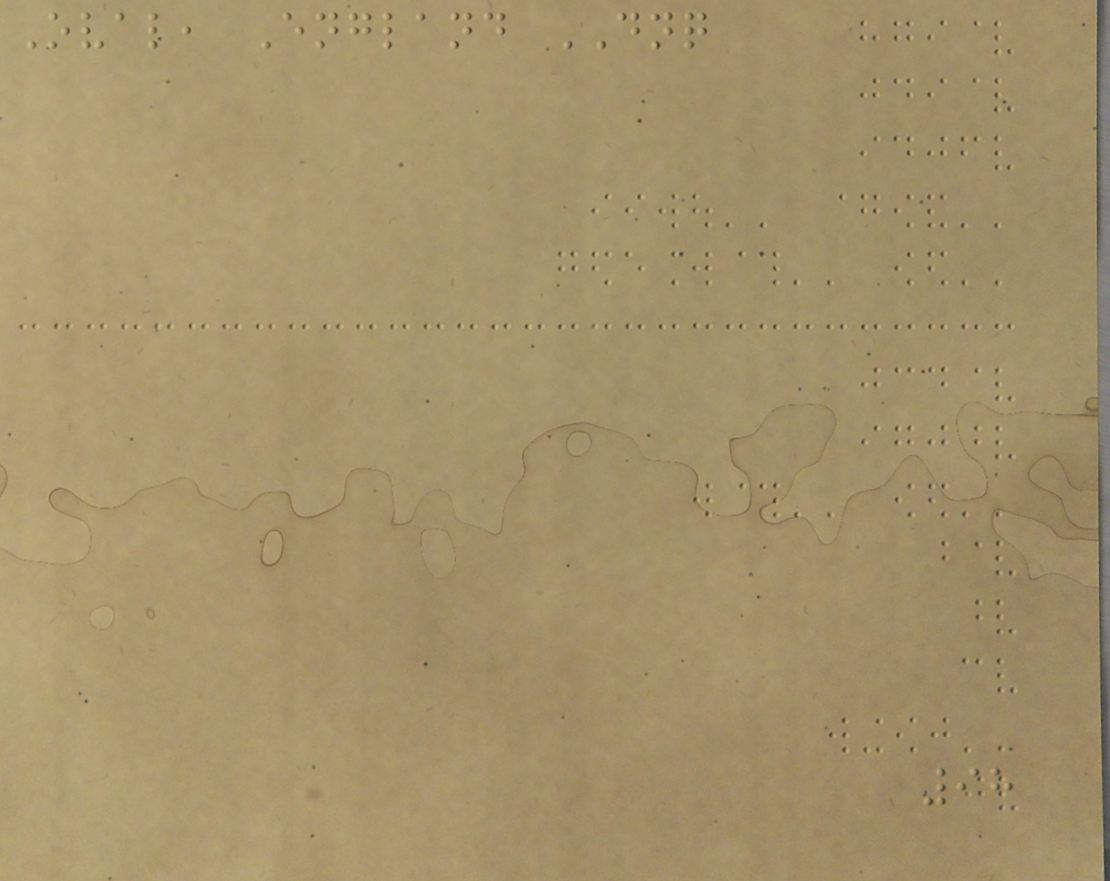Oval, England DNQ
98
